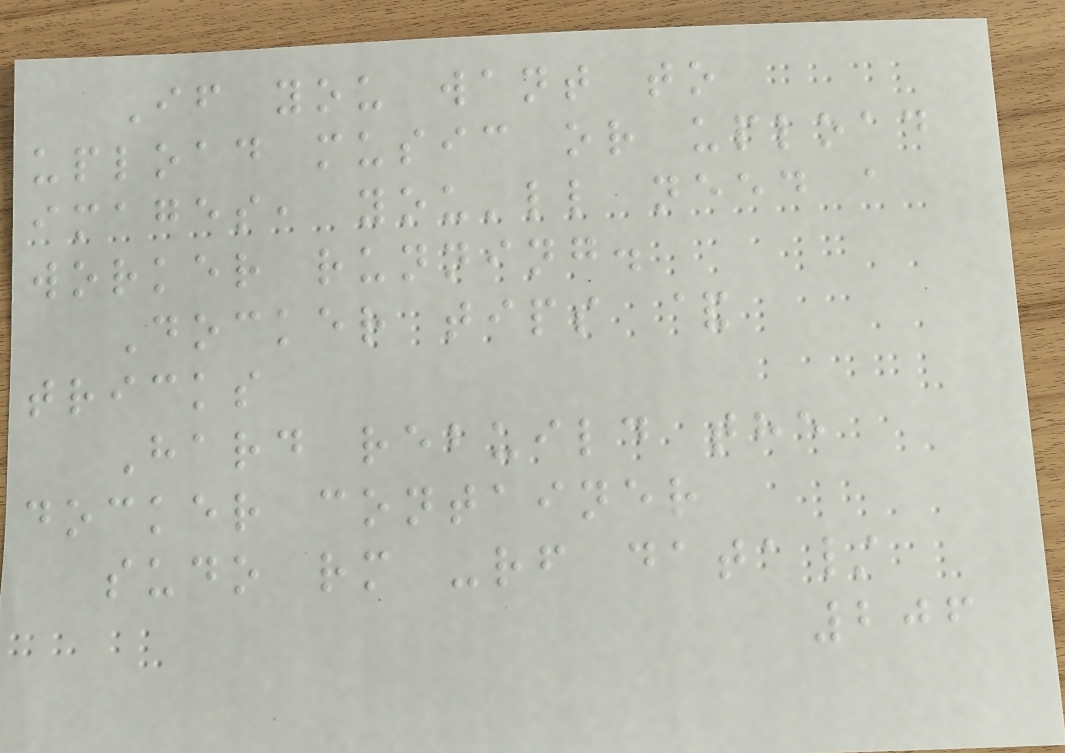If you want to
upload music or upload
images, you'll need a
worker running.
Docker tips &
tricks
Hard rebuild the
docker container
sudo rm -rf data/
206
